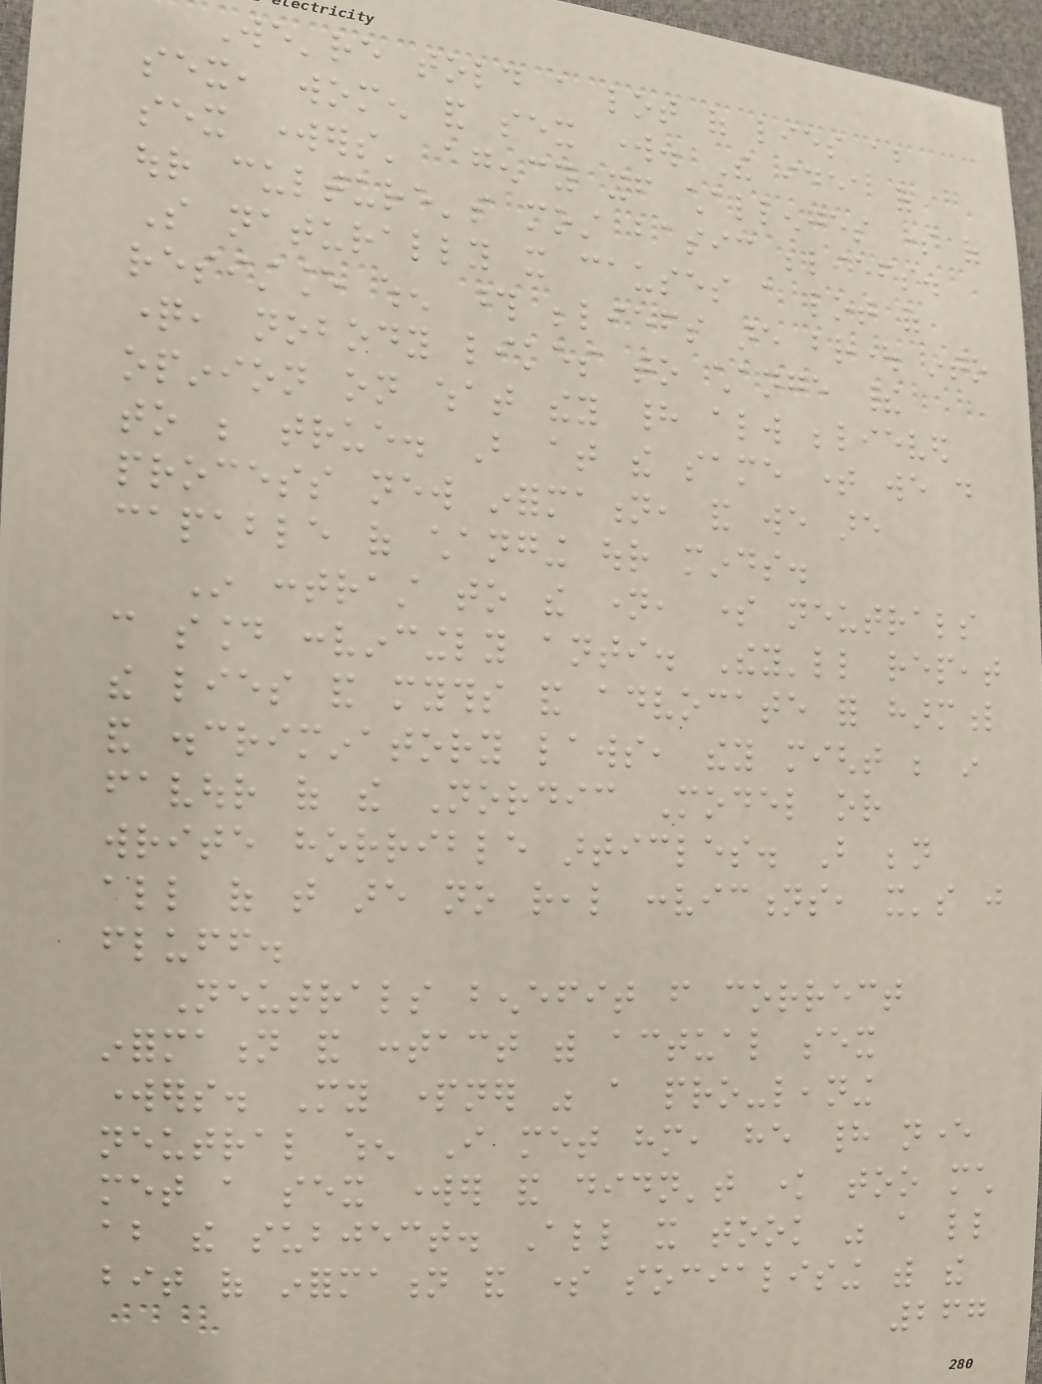We're told a lot of lies about
sex, women and sex work. The idea of
sex workers' agency itself challenges some of
our culture's most basic beliefs.
So naturally it causes a lot of
resistance when those beliefs are brought into
question, nobody likes to change their
opinion on what they had always believed
to be true. But at the same time we do
process new information, and we are
capable of changing our minds.
In contrast to the name, some neutrals
can sound convincingly anti. They'll repeat
the lies and myths and advocate for harmful
and discriminatory laws, they might be in
favour of the Nordic Model or
write horrible articles. But beneath
all of that are no real convictions, it's just
fluff.
Neutrals benefit from correct
information and contact with actual sex
workers. My partner was a pro-leaning
neutral when I met him, he had never
met a sex worker and didn't know too much
about the subject. All it took was a little
bit of information and some socialising with the
267
